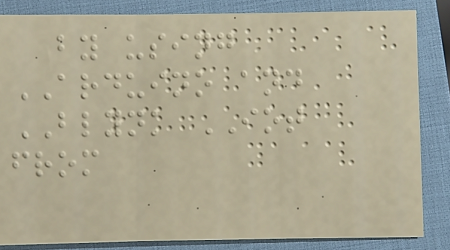by using
ARDUINO and
BLYNK IOT
from
